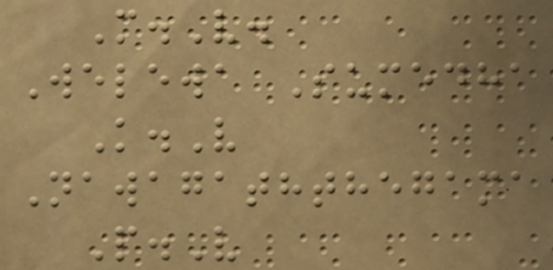M.V.
Welewa Sumedha
K.V
Nawagaththegama
P.V
